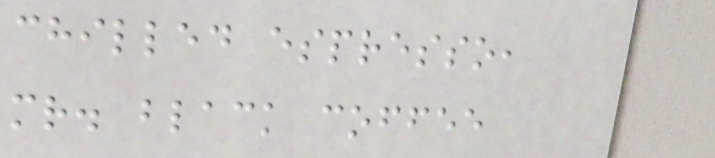chilled espresso,
mr. black coffee
